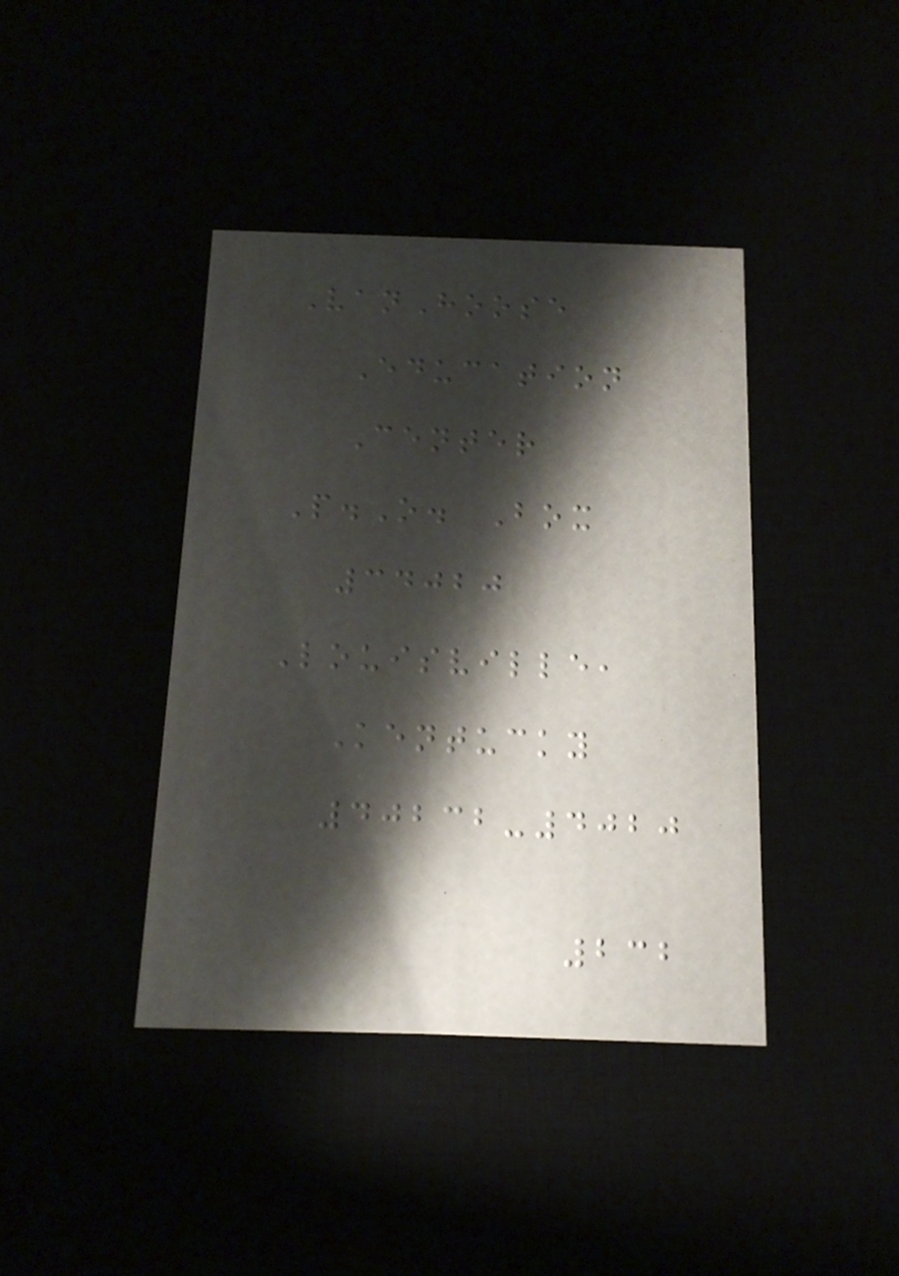VanHoose
Education
Center
P.O. Box
34020
Louisville,
Kentucky
40232-4020
232
